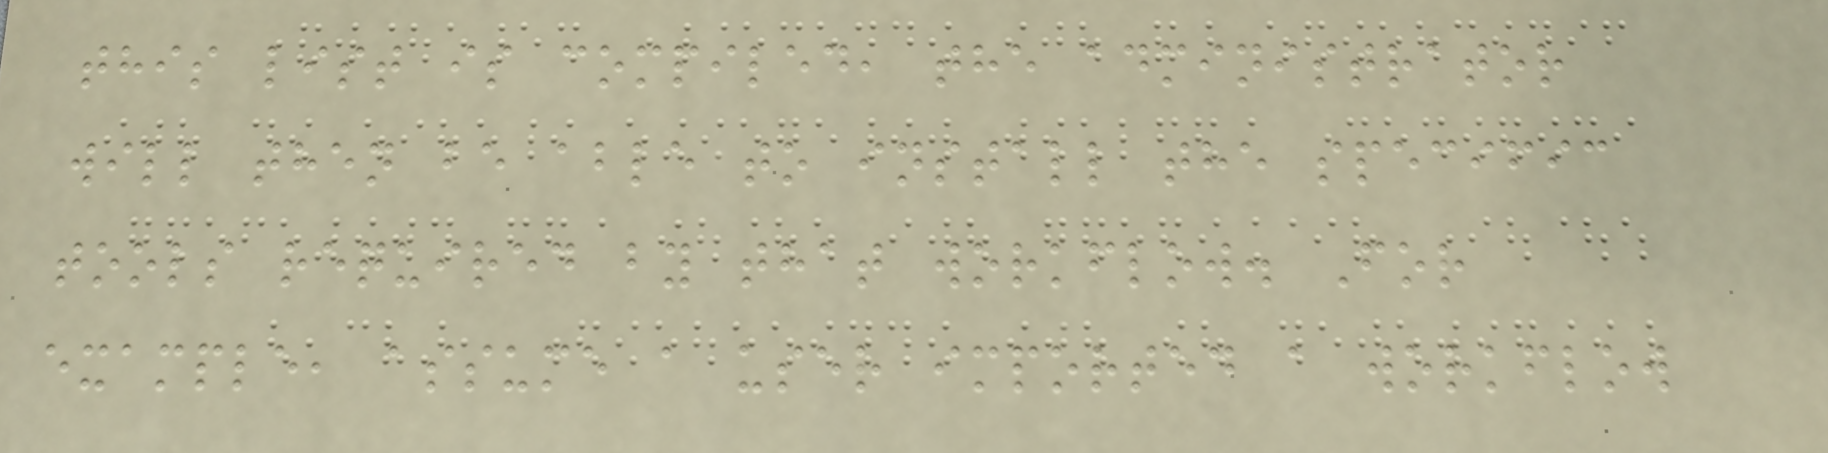this list is compiled, the administrator
will then be able to install the specific
tools required by that workflow. For
example, assume a user imported a workflow
